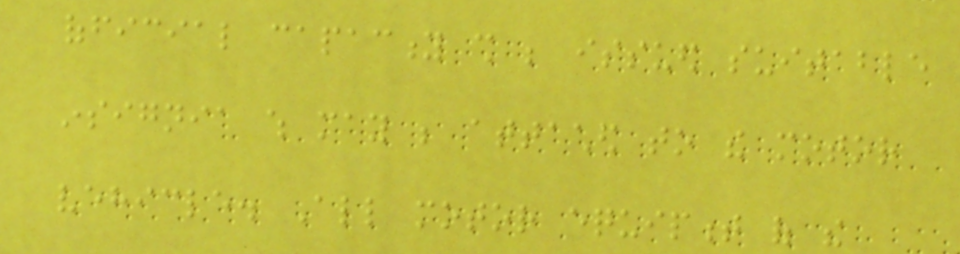official capacity shall be issued suitable
insignia which may be attached to the motor
vehicle. All motor equipment of the
